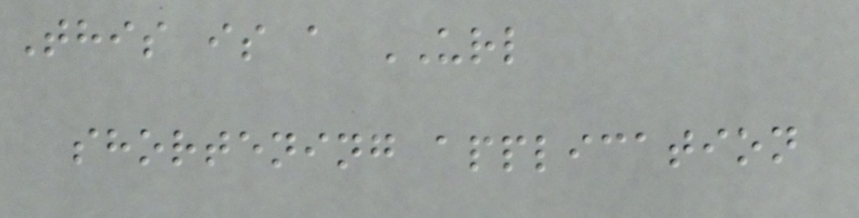This is a URL
shortening application
